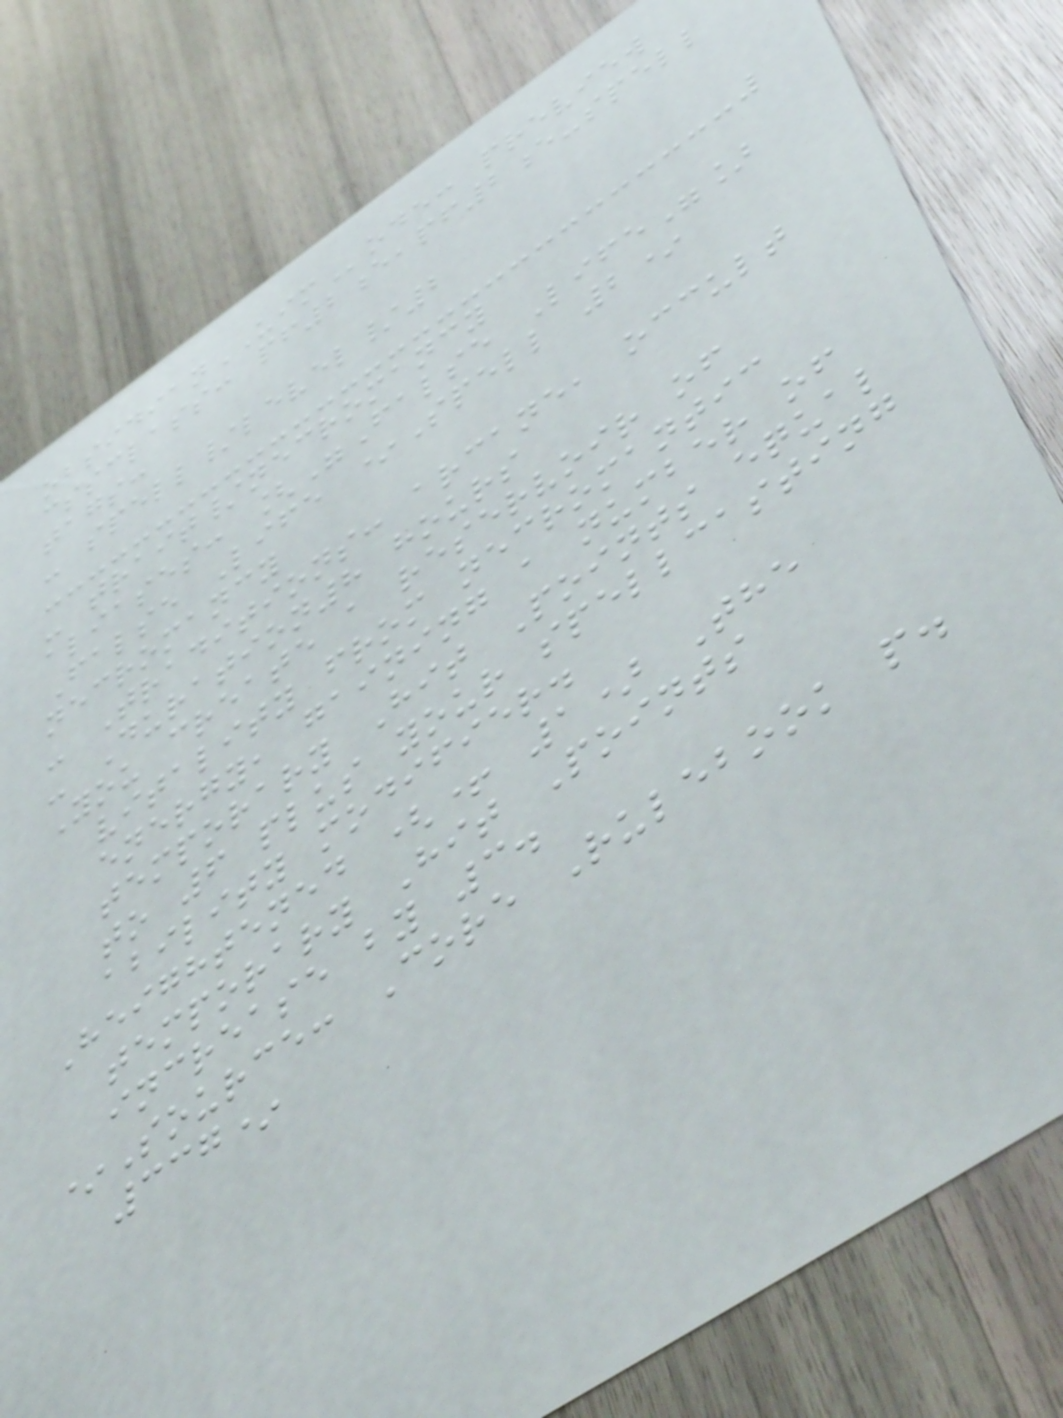obsidianUIMode: preview
cssclass: pf2e,pf2e-spell
tags:
- spell/level/2
- trait/necromancy
aliases: ["False Life"]
False Life *Spell 2*
necromancy
- Traditions: arcane, occult
- Duration8 hours
You create a reservoir of
vitality from necromantic
energy, gaining a number of
temporary Hit Points equal
to 6 plus your spellcasting
ability modifier.
Heightened (+ 1) The
temporary Hit Points
increase by 3.
*Source: Core Rulebook p.
337*
